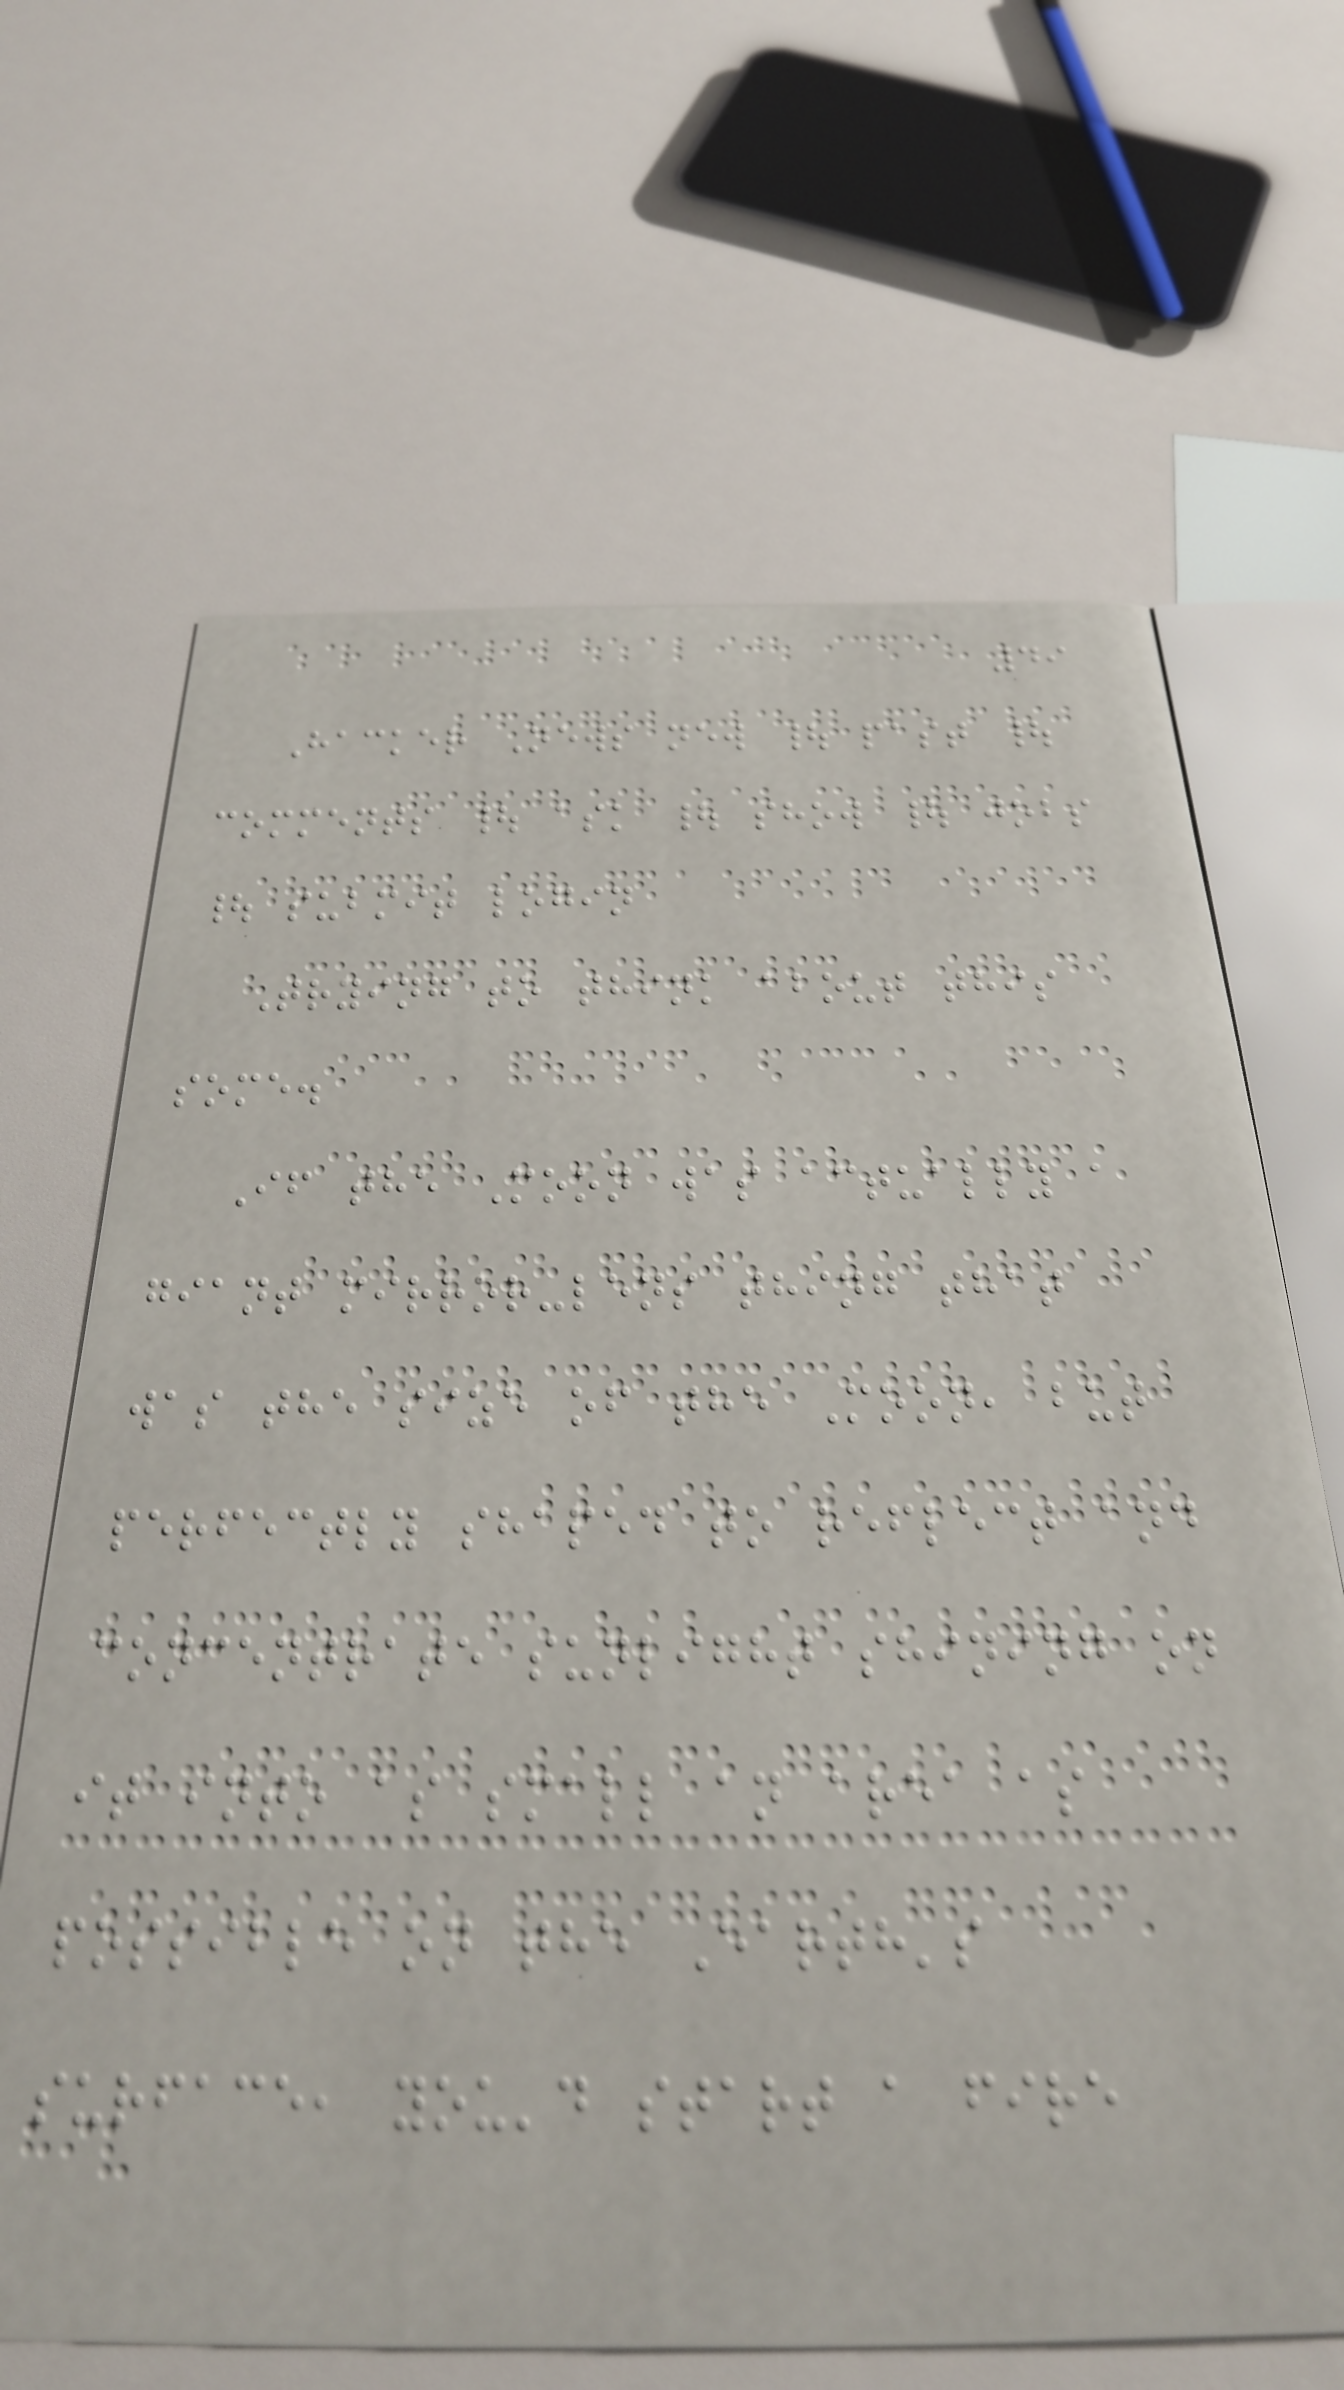49
Hacker News new | past |
comments | ask | show | jobs
| submit login
Trying to think about this
some.
If the Moon was actually a
giant mirror-lens thing that
was the size of the Moon, but
perfectly shaped to reflect and
concentrate sunlight shining on
it into as small an area as
possible on the Earth's
surface, you'd start a fire
